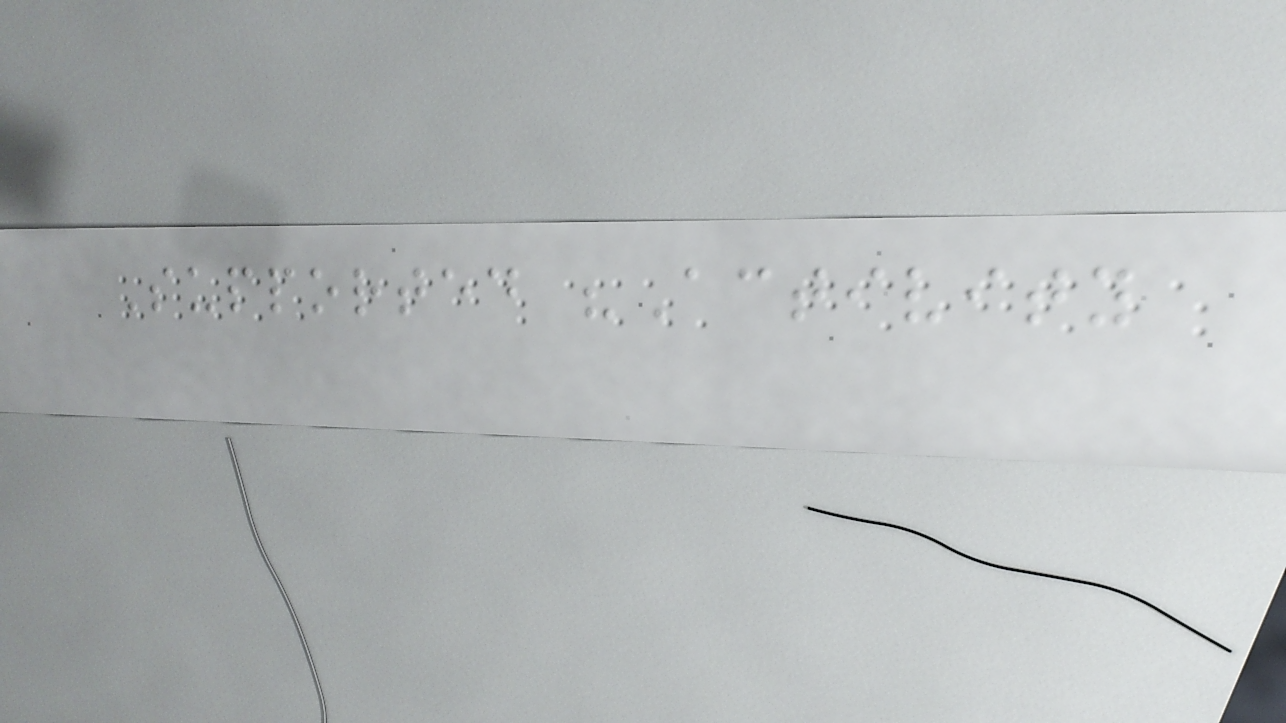Supported "Activity
